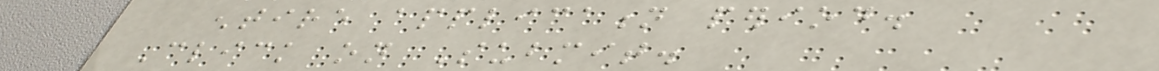entire application period.
Click on Submit.
